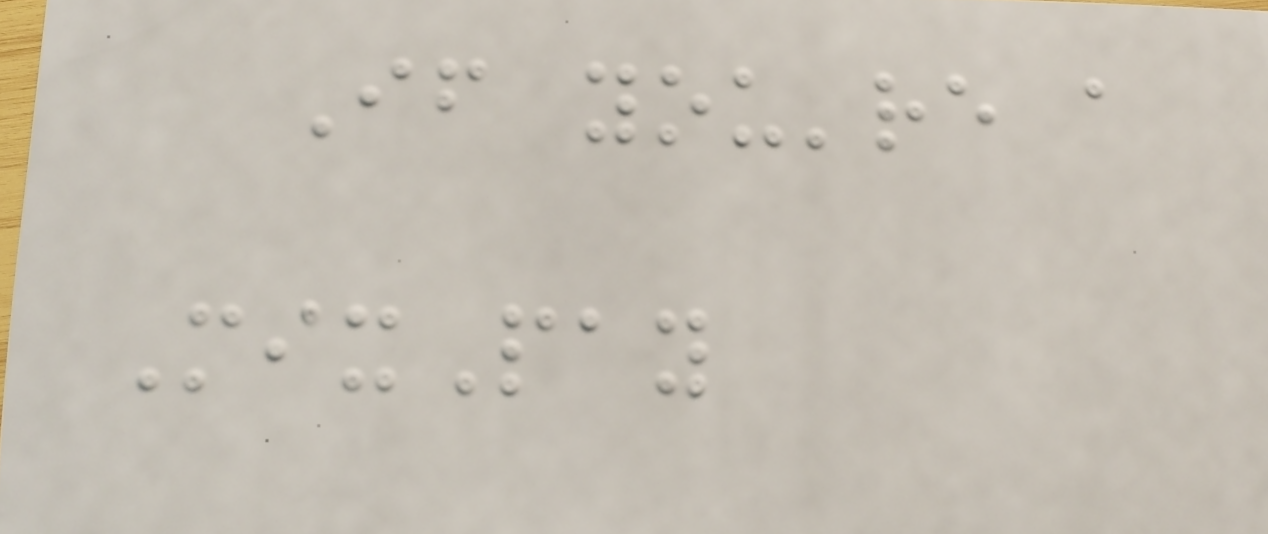If you're a
MixPay
